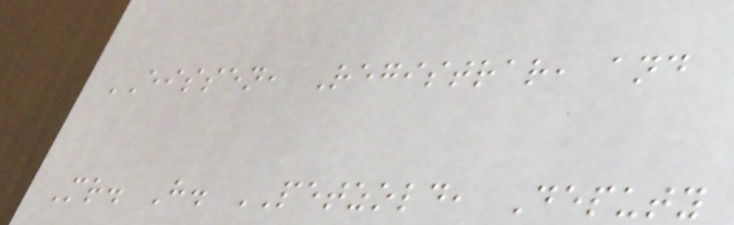EISSEN, Registrar, and
Mr. H. PETZOLD, Deputy
